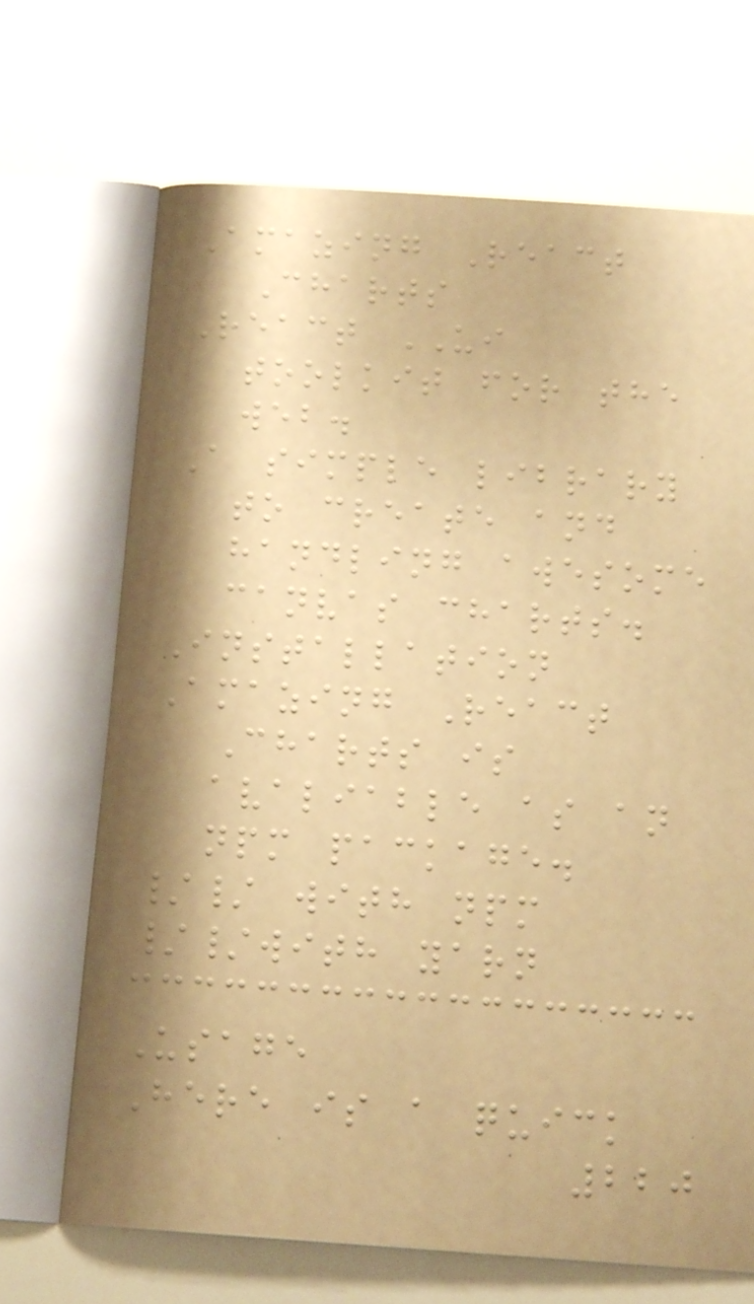Amazing React
Charts
React UI
toolkit for the
web.
A simple library
to create and
handling awesome
canvas charts.
Installation
Amazing React
Charts is
avaliable as an
npm package.
// with npm
//with yarn
Usage
Here is a quick
220
